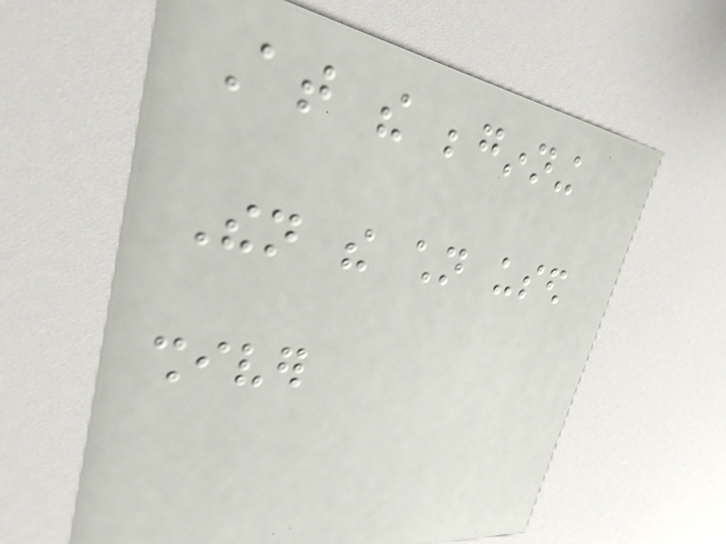At the beginning
Then the children used
shiver
